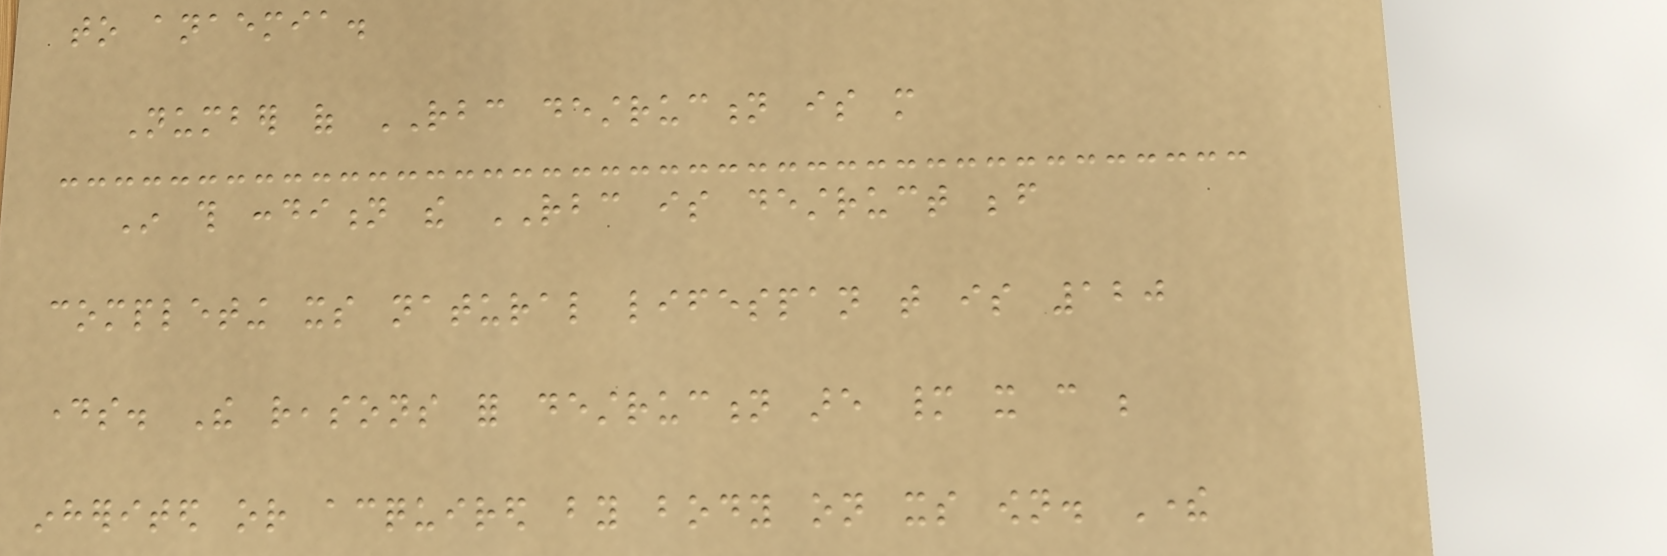to anaemia.
Number of RBC destruction is more
In this condition the RBC is destruct before
completing its natural lifespan that is 120
days. The reasons for destruction are many it can be
inherited or acquired by body on its own. There
